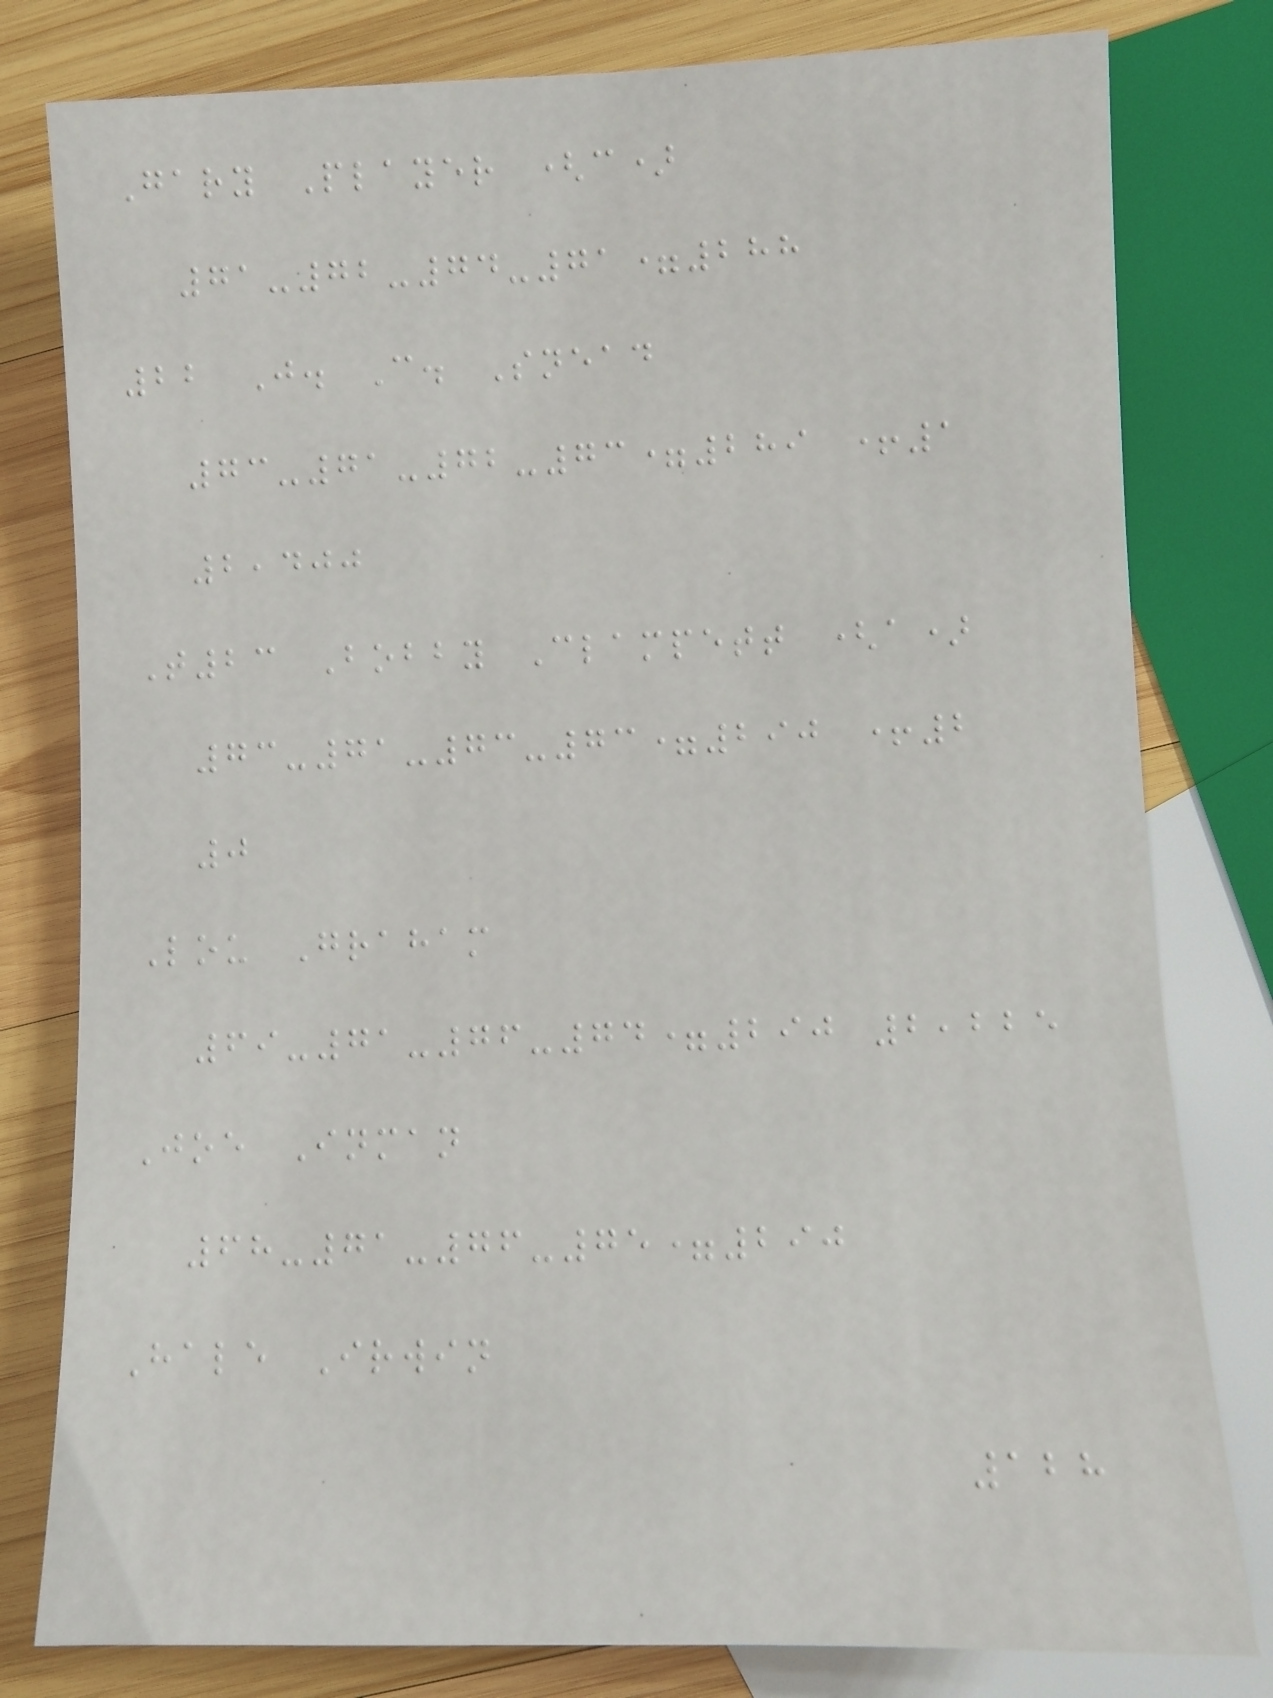Gary Player (c)
71-72-74-71=288
22 J. C. Snead
73-71-72-73=289 +1
2,400
T23 Bobby Clampett (a)
73-71-73-73=290 +2
0
Lou Graham
69-71-76-74=290 2,225
Joe Inman
68-71-76-75=290
Hale Irwin
128
